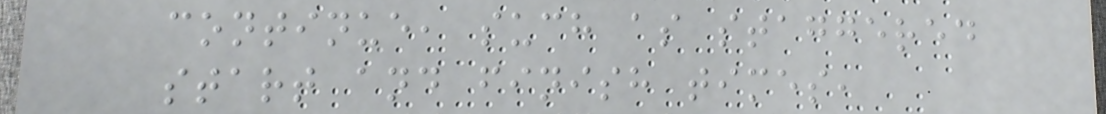continue, such as staggered
start and finish times,
